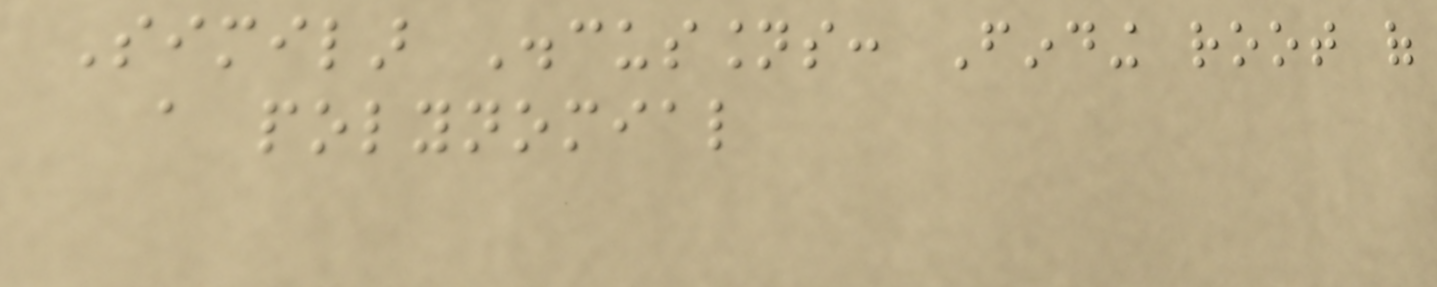Similar Discussions: Finding root of
a polynomial
